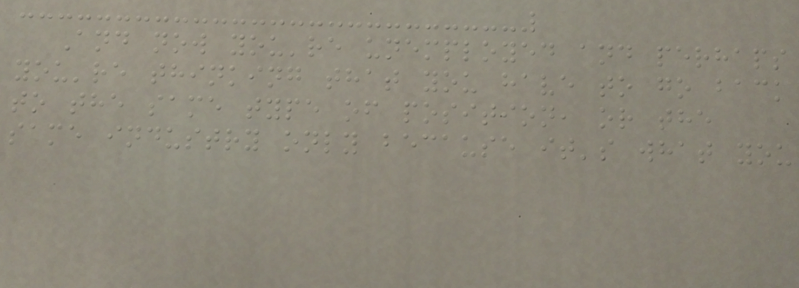And now you're unemployed and perhaps
you're thinking that you have to go back
to the same type of position, or the
same industry only because it's what you
